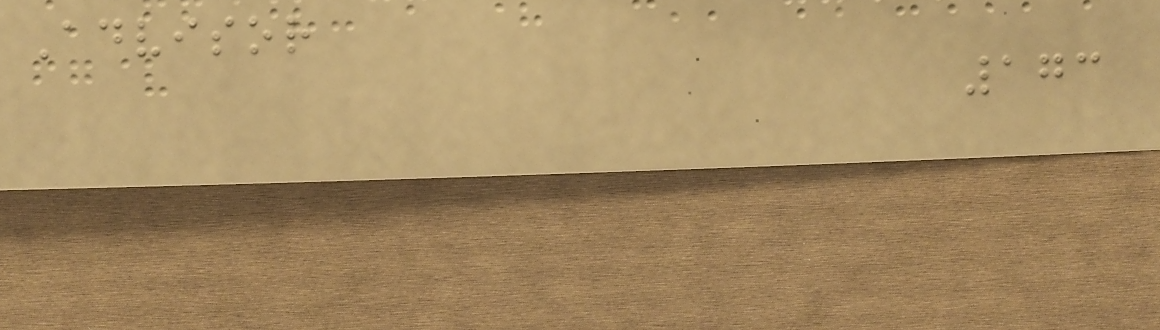Advisor
173
